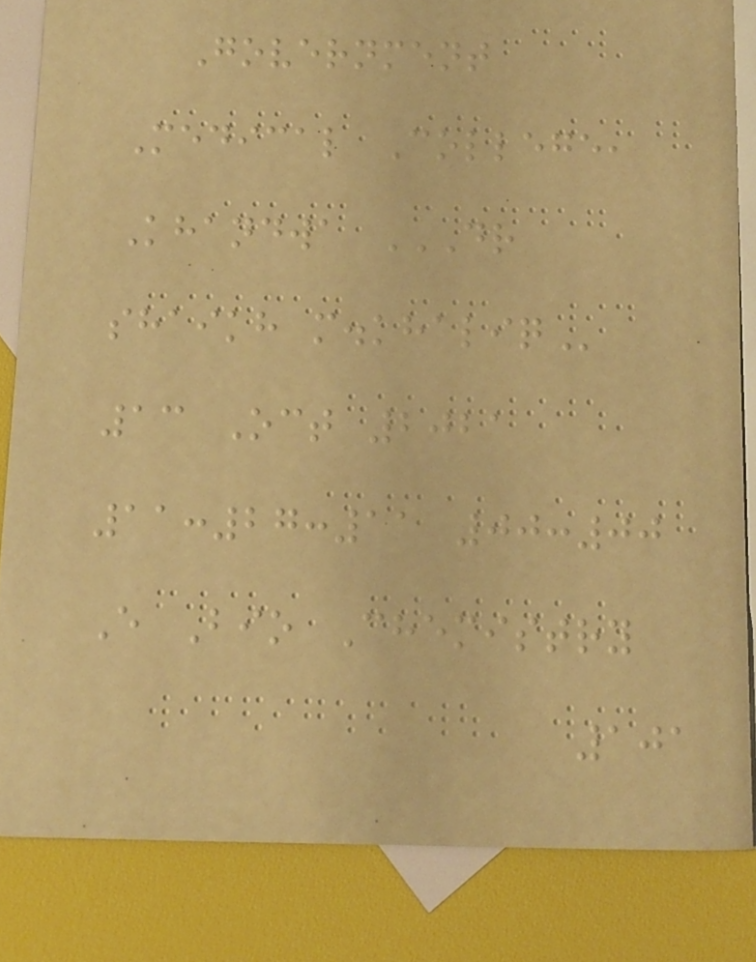Government
Medical College,
Khandwa DR
SHAIKH M.KHALIQ
13 Oct 2021
11:27:11 00:00
E Bio Chemistry
101
